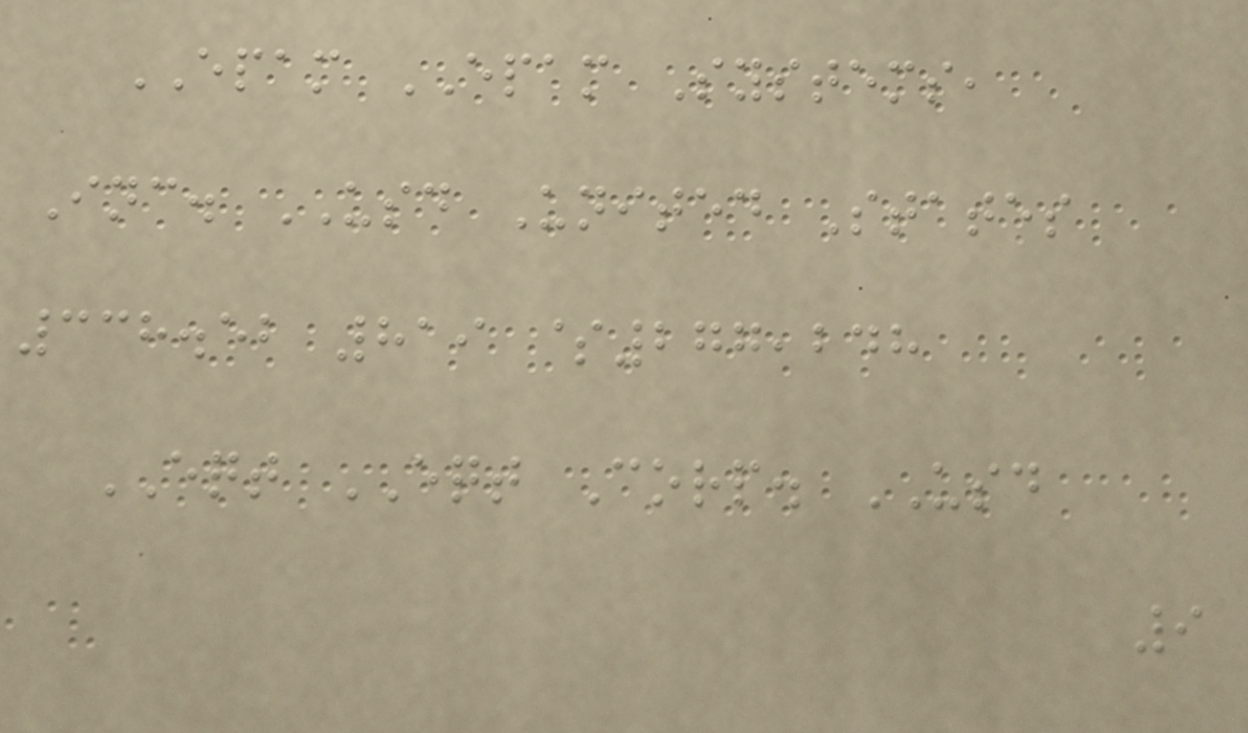EPAM EPAM Systems,
Inc. USD United States
338.52 819 $277,248
EQT EQT Corp. USD
9
